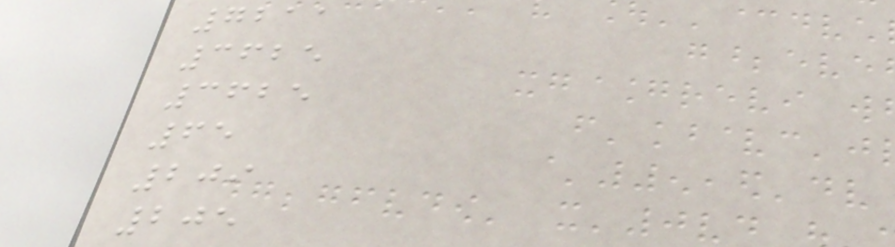7211
3625
3625
65
209
205
